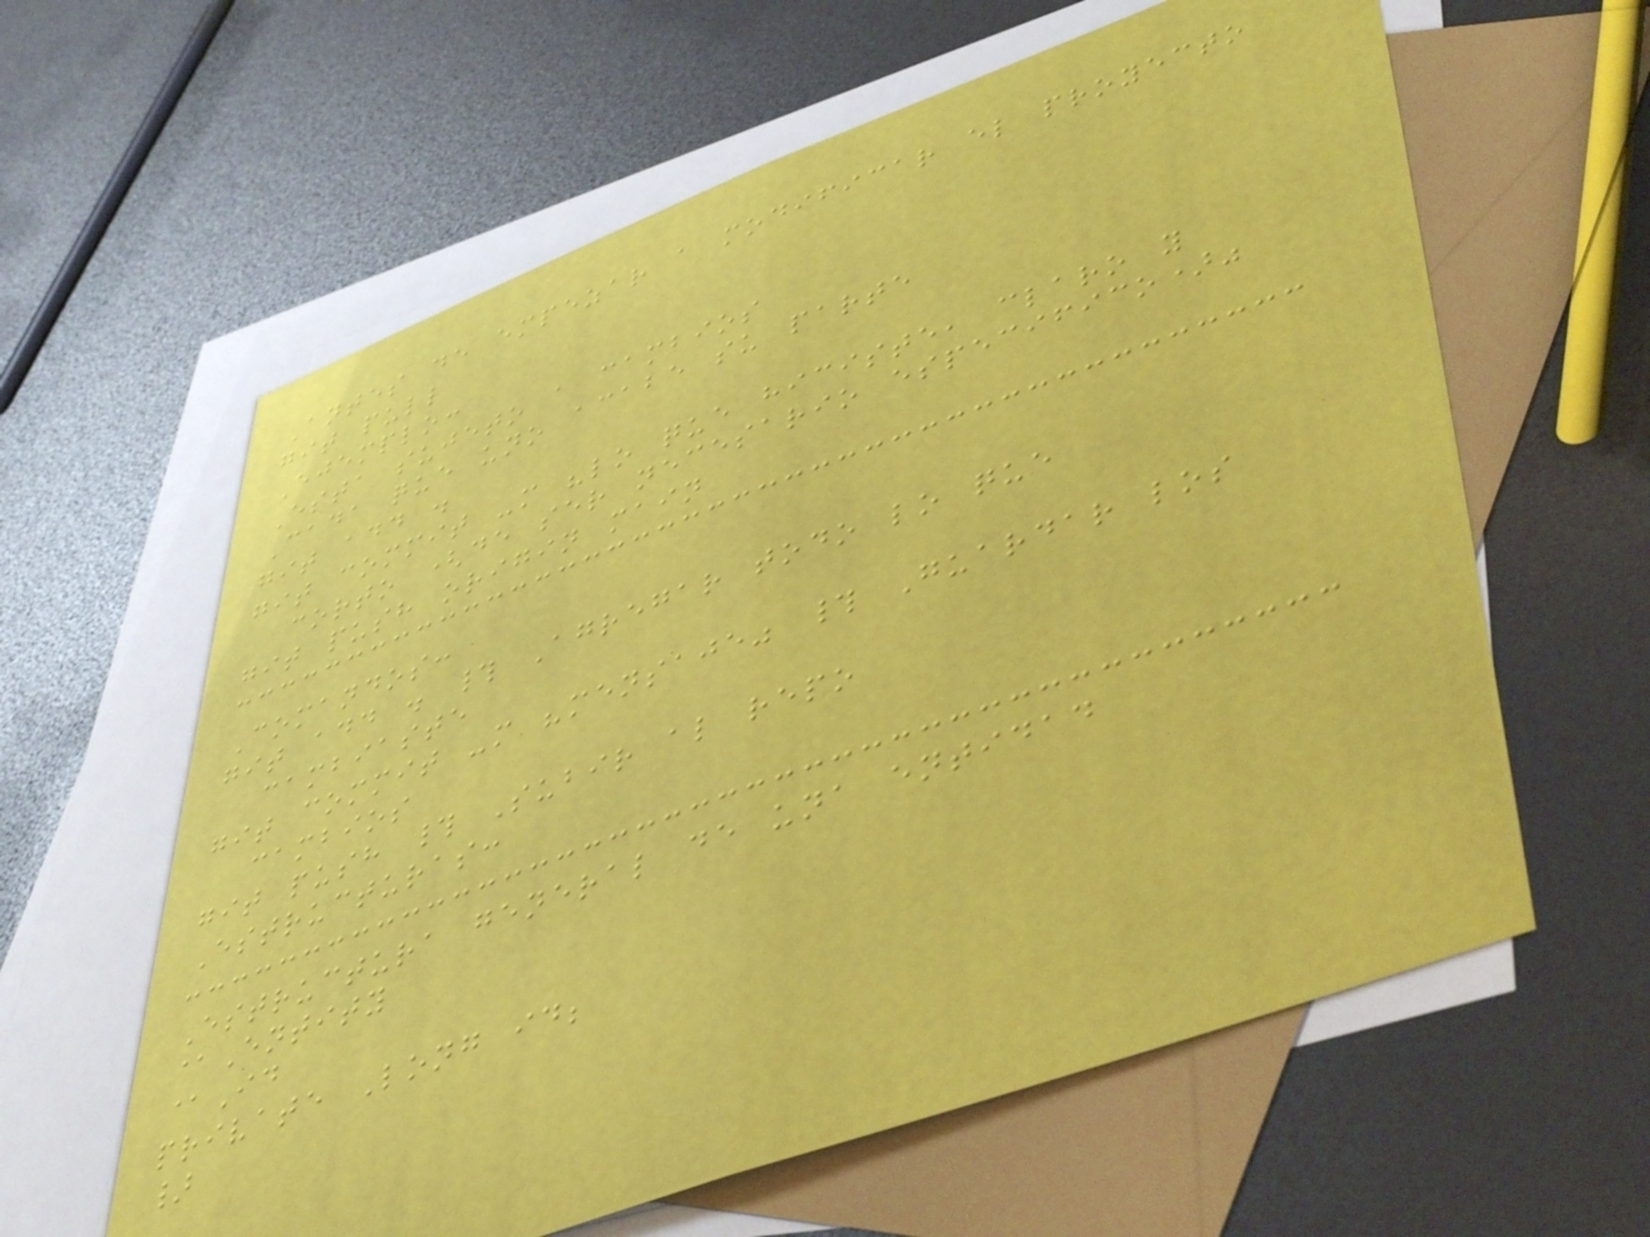Antes de empezar a modificar el proyecto
git pull
Ejemplo:
Esta sujeto a cambios
Cada que uno acabe su parte
git add .
git commit -m "lo que hiciste, claro y
corto (de ser necesario especifico)"
git push origin main
Comandos:
git add . # Agregar todo lo que
cambiaste
git commit -m "mensaje" # Guardar los
cambios
git push # Subir al repo
Estructuras:
Estructura general de una entidad
@Entity
@Id
private Long id;
}
